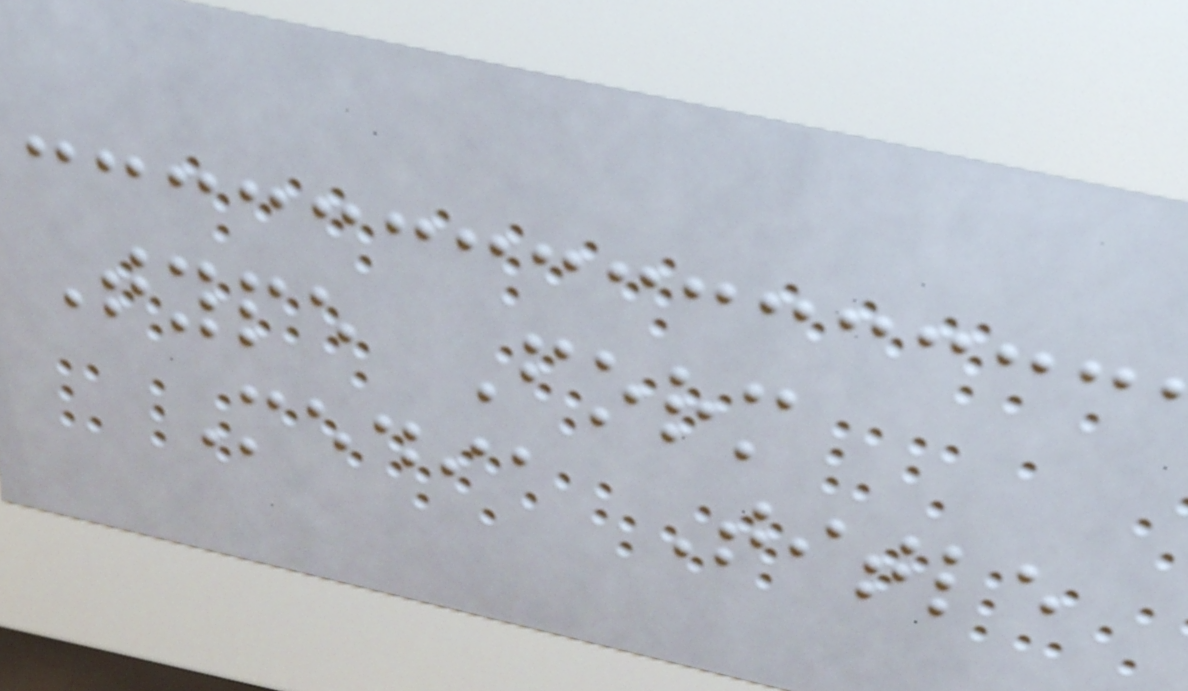Type Form
Media Title
